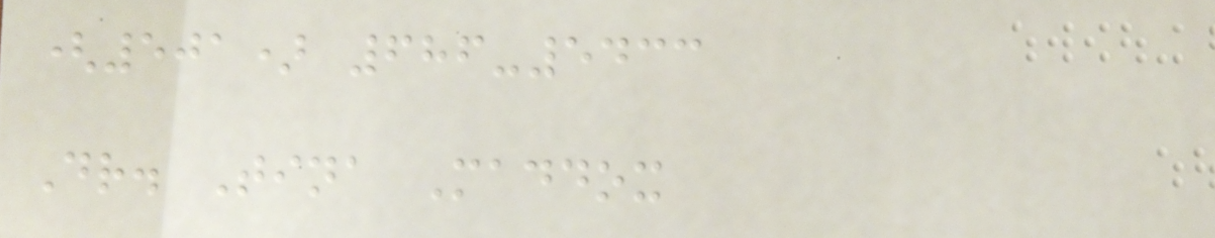(501) 686-5433
Dr. Tina Maddox
